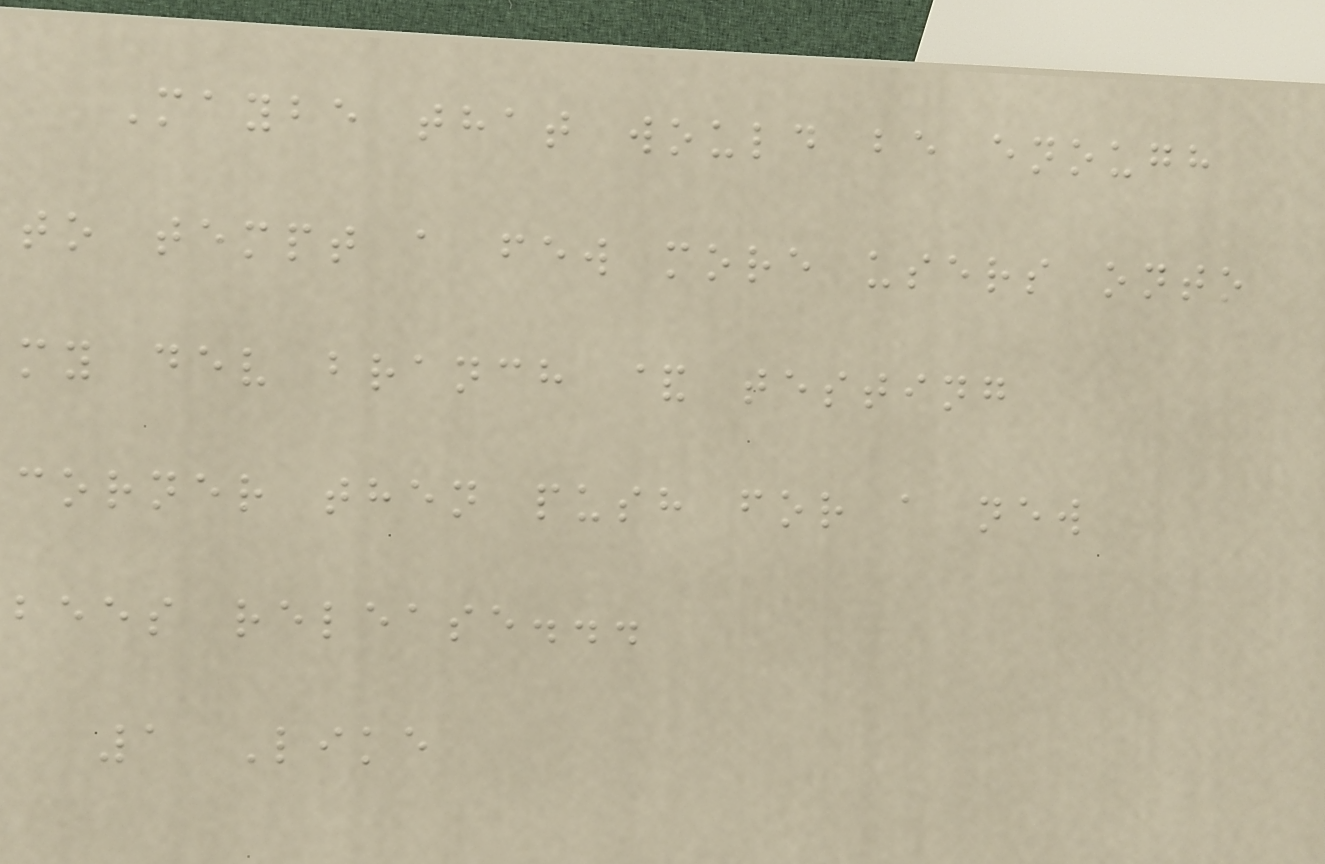Maybe that would be enough
to tempt a few more users onto
my dev branch & testing
corner then push for a new
bees release...
1 Like
